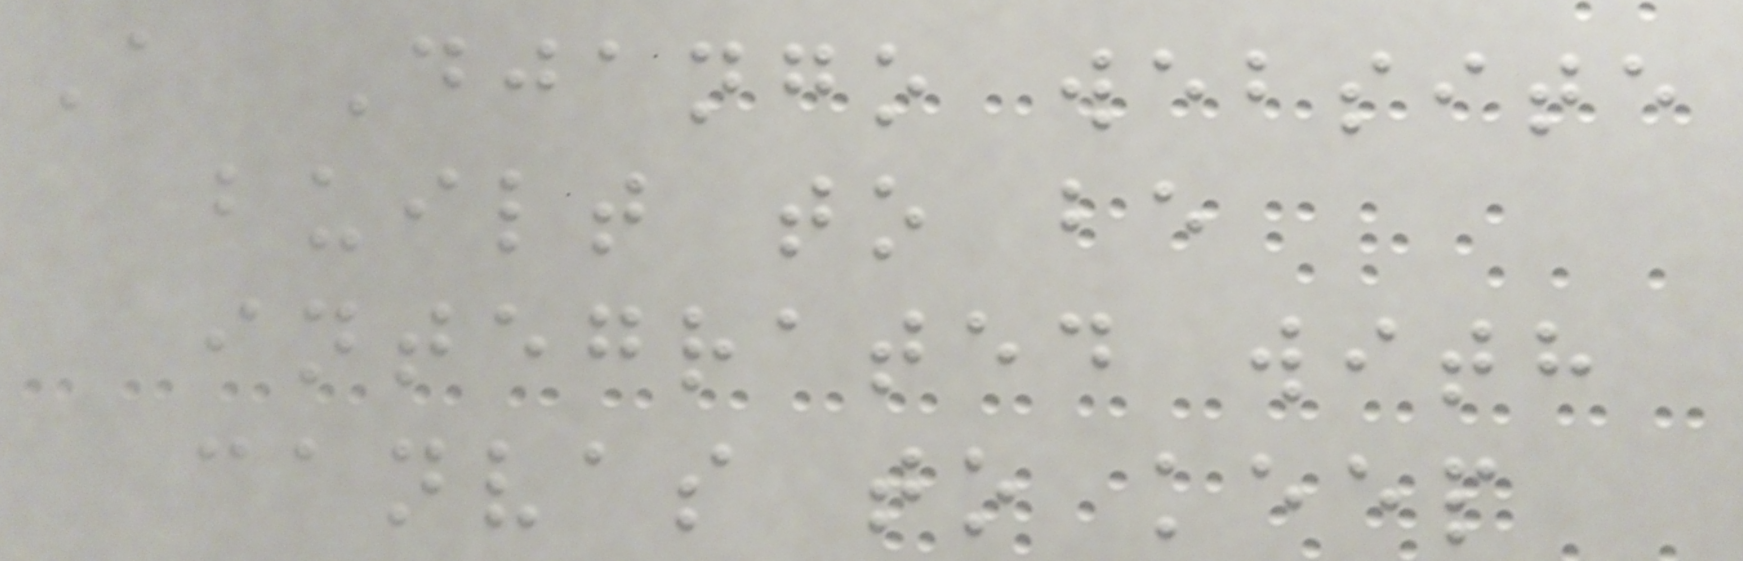A Django website
built to be
integrated with
canvas to keep
